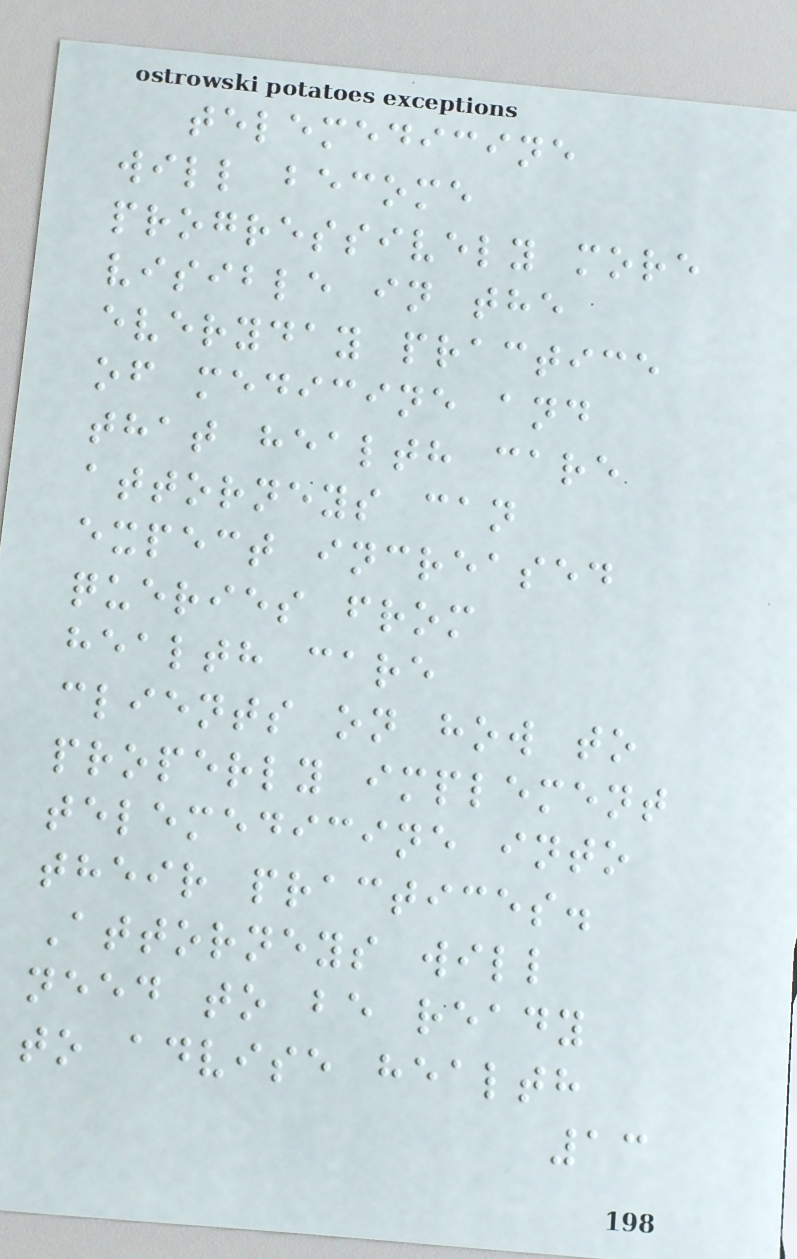telemedicine
will become
progressively more
visible in the
everyday practice
of medicine and
that health care
attorneys can
expect increased
queries from
health care
clients on how to
properly implement
telemedicine into
their practices.
Attorneys will
need to be ready
to advise health
13
